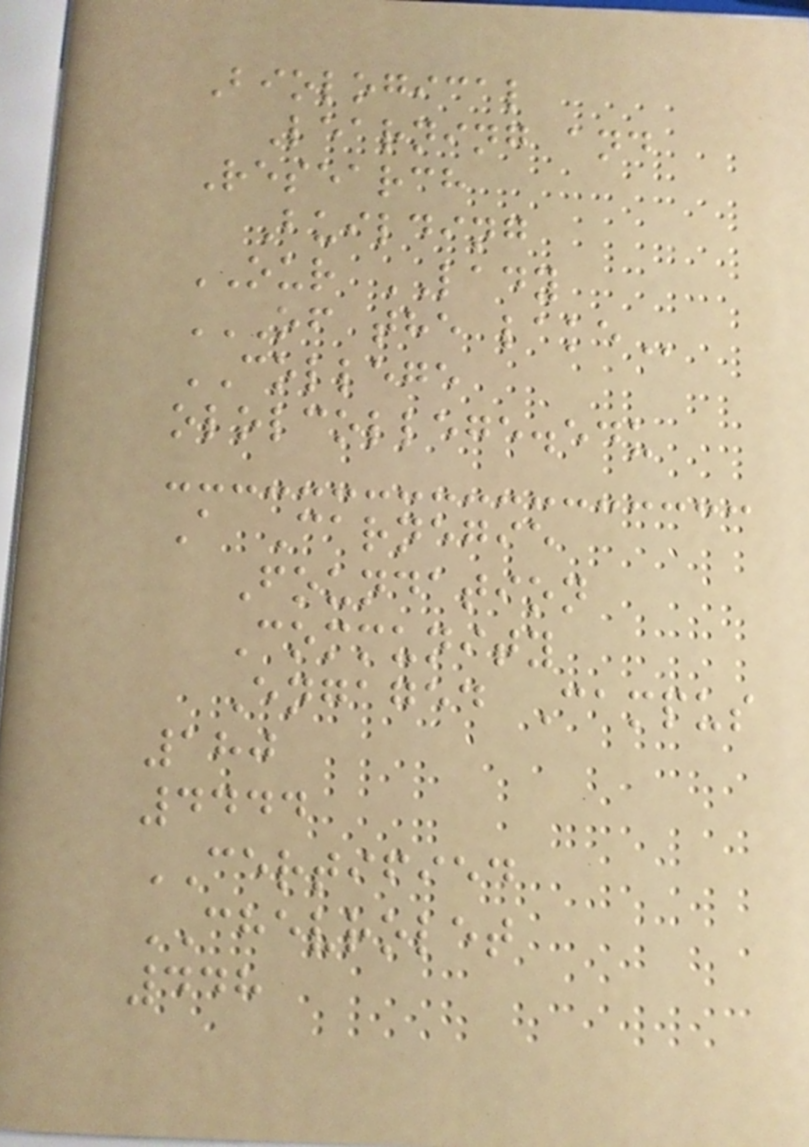Biological
Learning and
Research
Building
OUR LADY
OF THE LAKE
COLLEGE
ololcollege.edu
A Carnegie
Foundation
Community
Engaged Campus
180
4444
CERTIFIED
CHEVROLET
448
